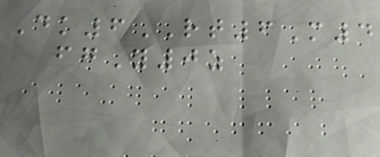Dk6RT6M4
fgY0z
